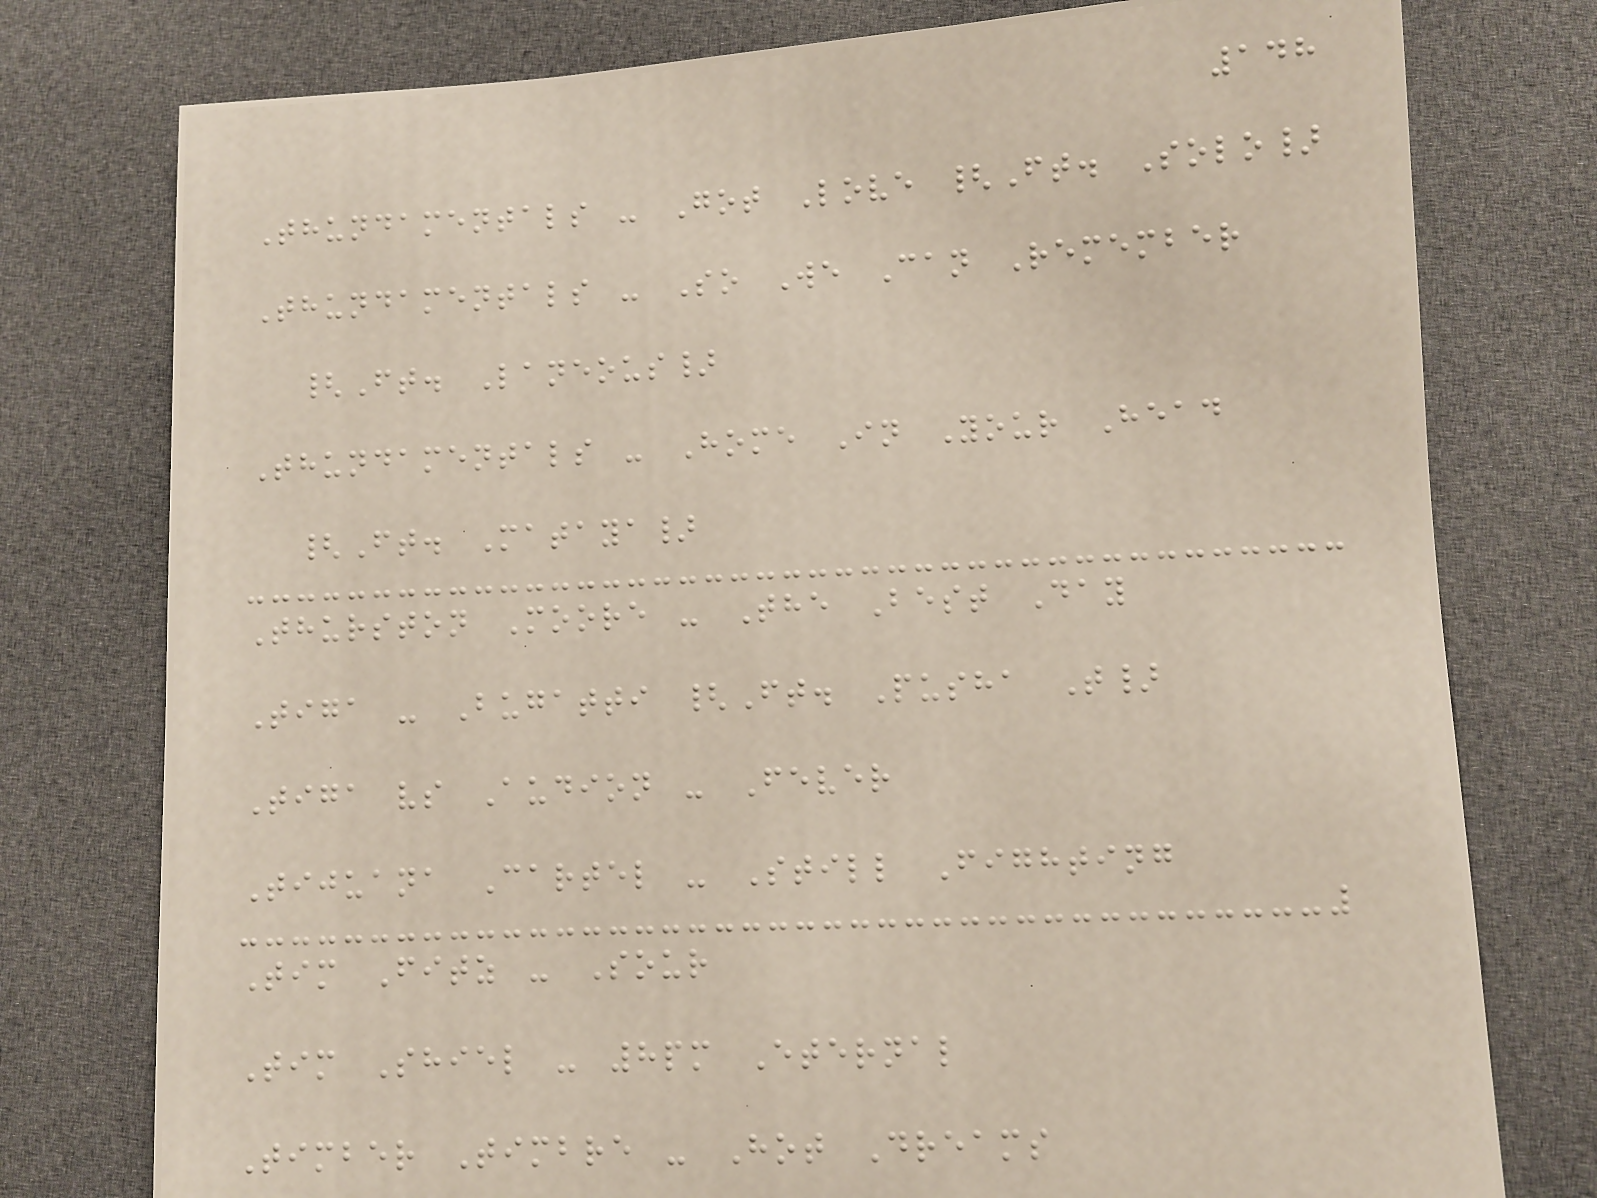148
Thundamentals - Got Love {Ft. Solo}
Thundamentals - So We Can Remember
{Ft. Laneous}
Thundamentals - Home In Your Head
{Ft. Mataya}
Thurston Moore - The Best Day
Tiga - Bugatti {Ft. Pusha T}
Tiga vs Audion - Fever
Tijuana Cartel - Still Fighting
Tim Fitz - Sour
Tim Shiel - 8pm Eternal
Timber Timbre - Hot Dreams
